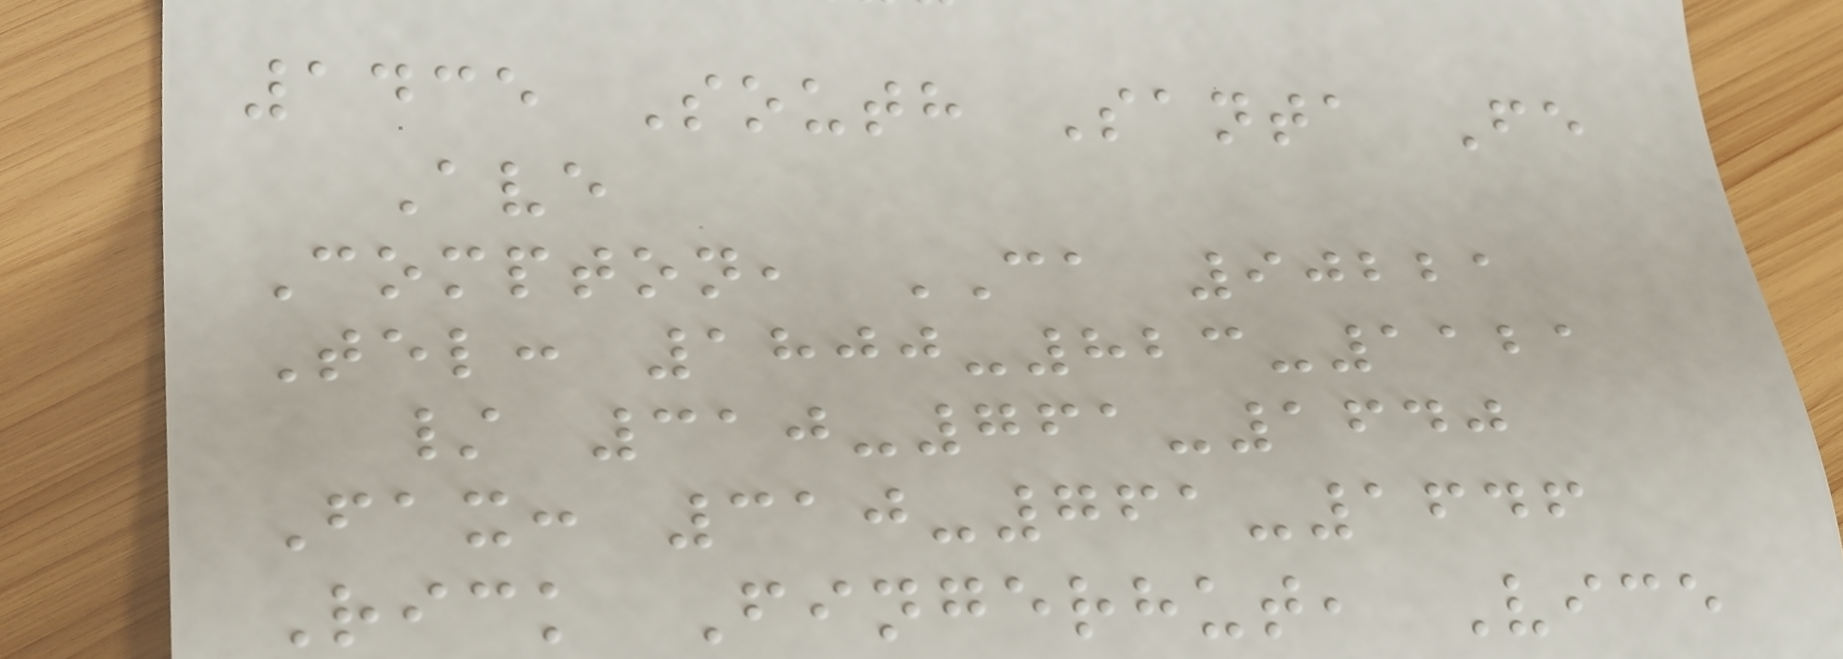1435 South Santa Fe
Ave
Compton, CA 90221
Tel: 1800-823-1121
/ 310-761-1640
Fax: 310-761-1646
Rick Fingerhut, Vice
